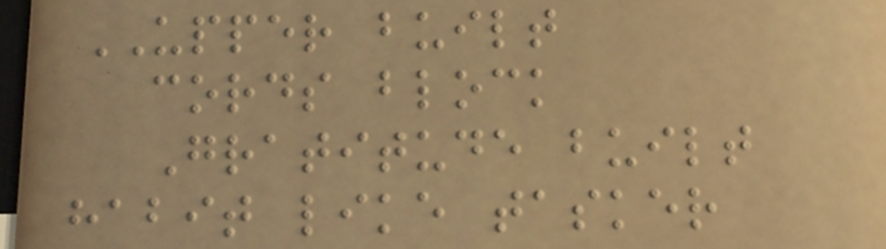UPPER built
cords block
Gratitude built
habit like tasker
